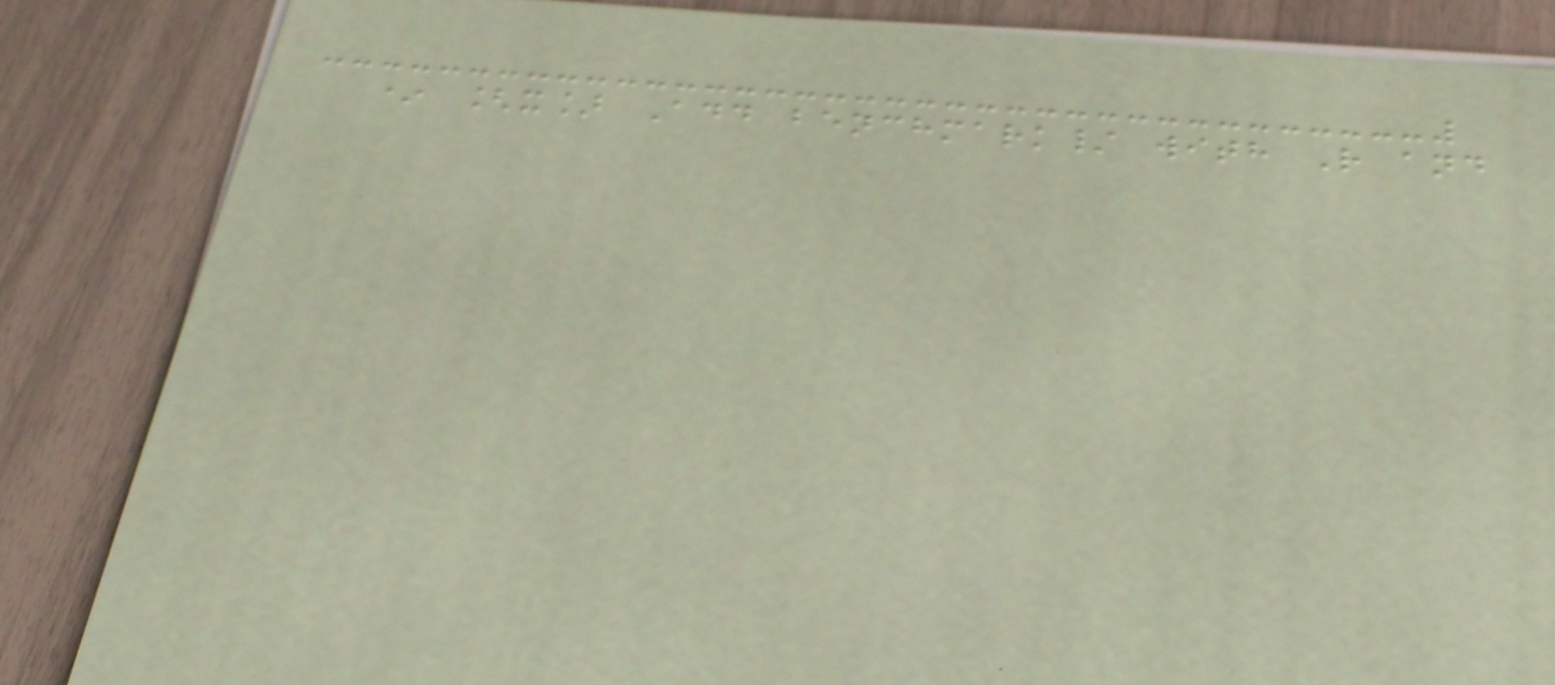* [x] Add benchmark/ with R and
